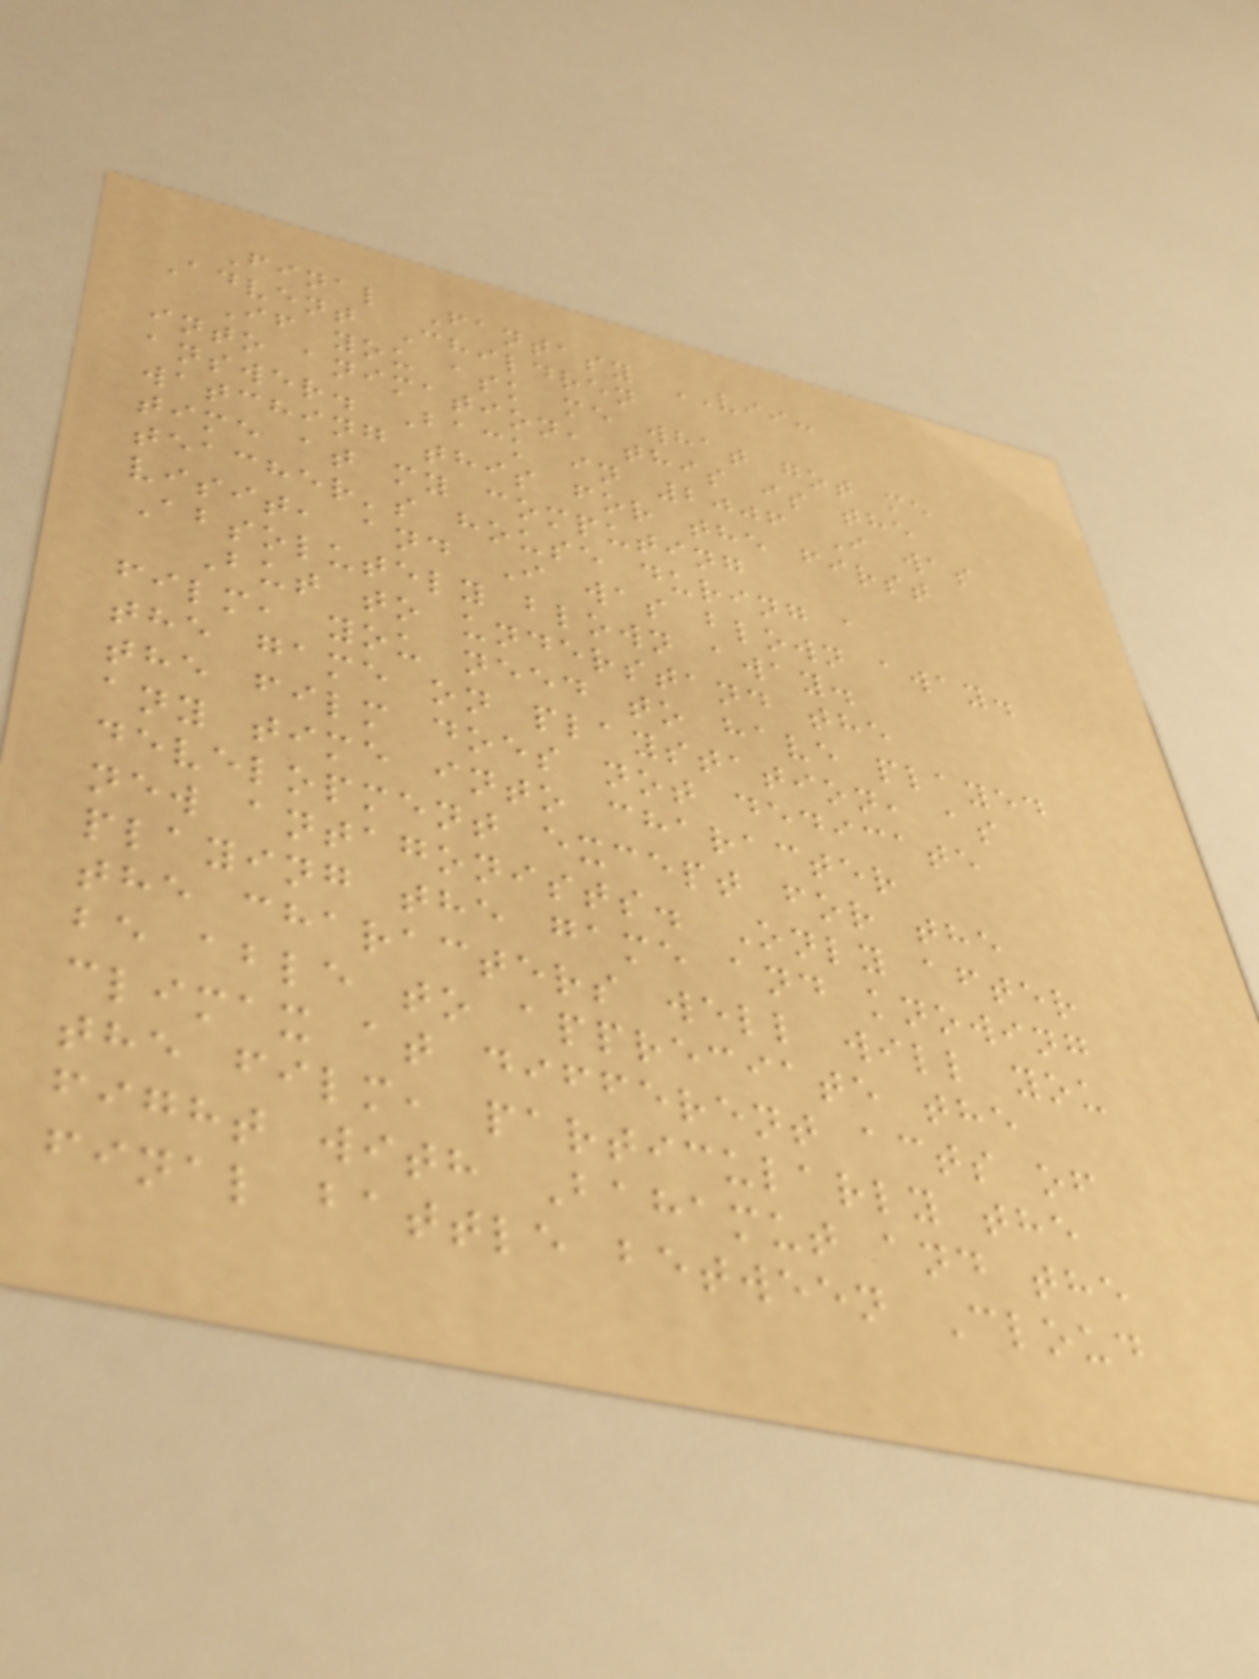Final Fantasy VII:
Advent Children
If you ask me what got me
into animation, this is the
answer. Back in 2006 I was
watching this for the first
time at my computing
teacher's house during a
visit, and I was blown away.
Absolutely blown away.
But to understand the
film, you need to have played
the game on playstation, as
the film does not dedicate
any time into character
development except for the
new antagonists. Only after
playing the game and knowing
the characters well will you
be able to appreciate the
climax at different acts of
the film, particularly the
fight with Bahamut and the
final battle between Cloud
